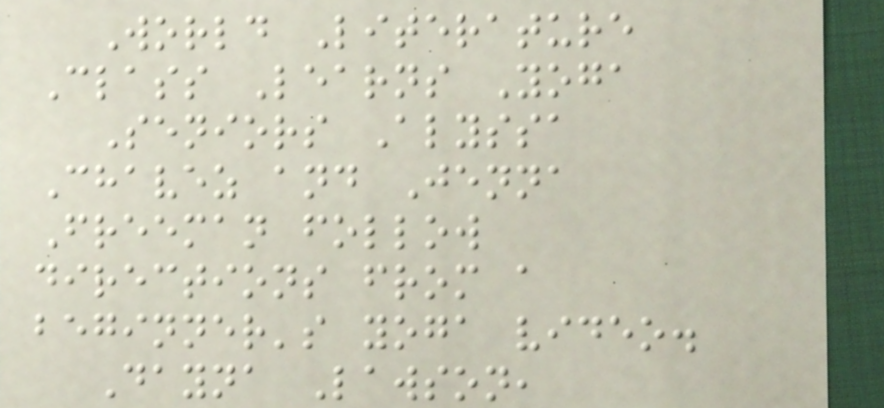World Literature
Class Learns Yoga
Seniors Alyssa
Chavez and Jenna
Freeman follow
directions from a
beginner's yoga video.
Dayna Lawson,
